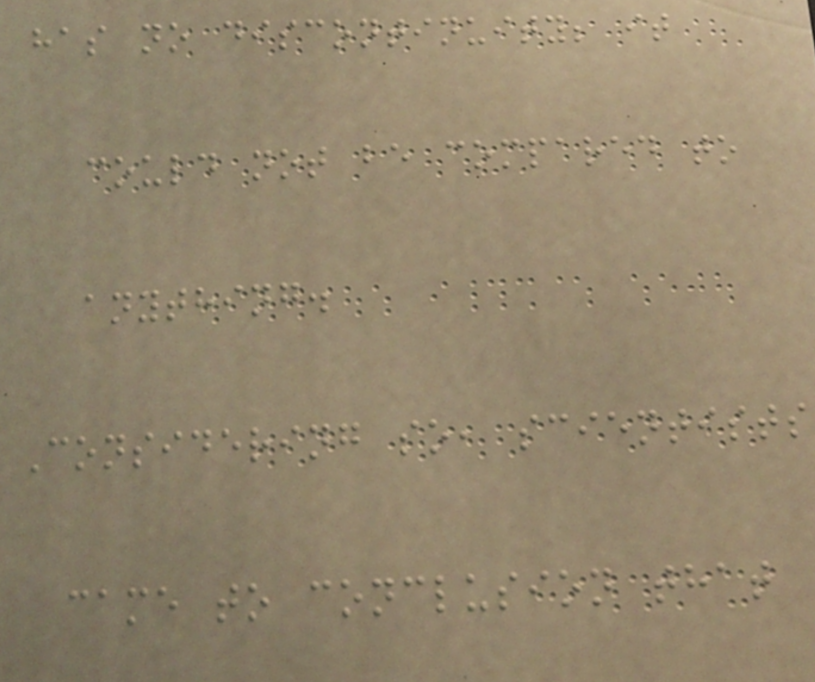has no discontinuity; it
could not be compared to
anything.
Considering so, scientists
came to conclusion that
